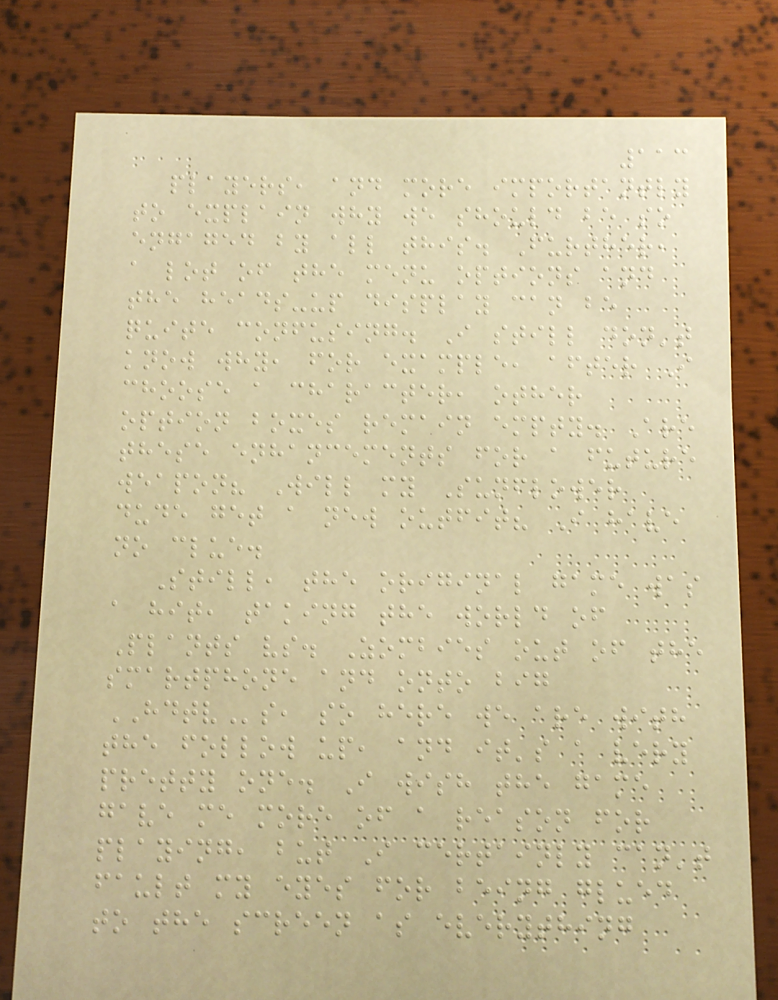113
players, and more importantly
to explain why we should be so
engaged by all this. Further,
a lot of the menu options and
the heads-up display can be
quite confusing. I still don't
know why, for example, after I
choose a character, other
option boxes remain empty. Are
these enhancements for a future
weapon? Will my Sunflower
dude get a new outfit? I have
no clue.
Still, the original game was
a hit, taking the world of
Plants vs. Zombies out of the
smartphone and onto big
HDTVs, so here we are with
the follow up, and it's a very
pretty one. I wish the game
gave me more of a reason for
playing, but I certainly can't
fault my eyes for being glued
to the screen as everything
